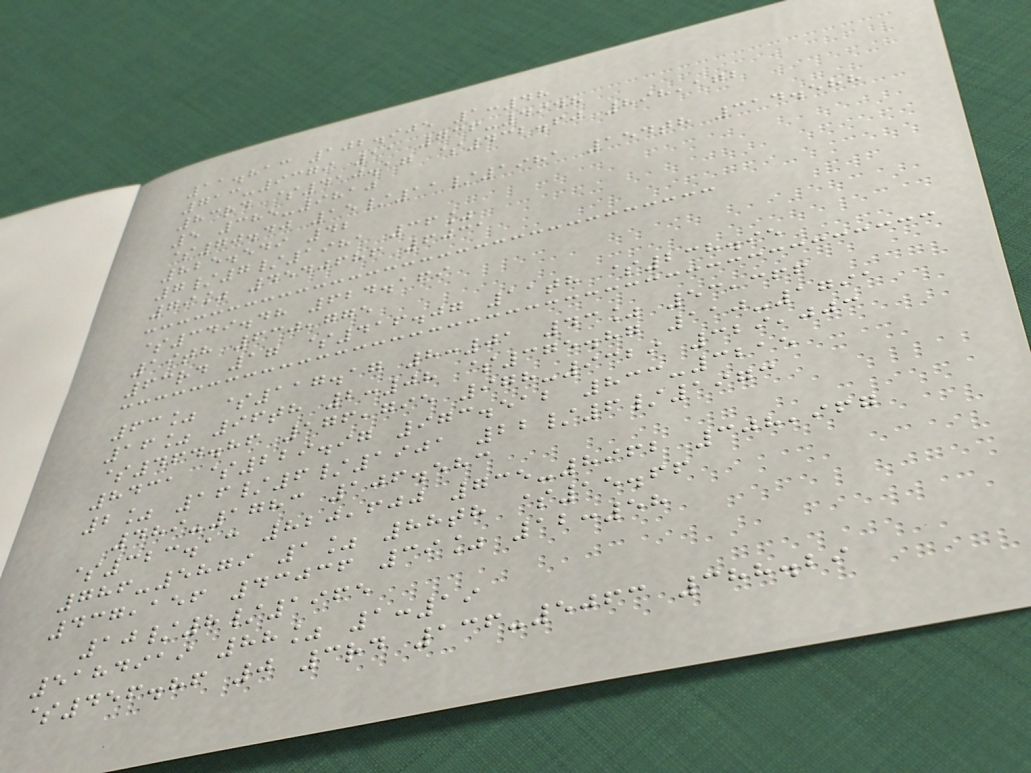11.813 102.905 1:48
713-9379 11 736-4948
83rd $410.17 $432.60 898,172
5 385-9810
$70.40 15/11/1981 154th 314.588
825.549 42
7/7/1981 36%
79% 4540686 6031
$349.48 624.169
19th 630,775
63rd 17 $416.07 11th $238.95
63% $117.17 8:01 43% 53,366
16% 96th 2:08 $375.87 110-1791
$464.86 176,795 978-9329 329,003
8431 $229.97 973.512 833-3215
2% 16/6/1901 22/6/1973
489-1783 106.583
$323.13 820,600 735-8962 308,967
786-5879 1% 88th $15.66
437,156 43036 39% 12:58
10/8/1965
5184919 88% 1:19
$456.86 0 3rd 136-5063 388.29
